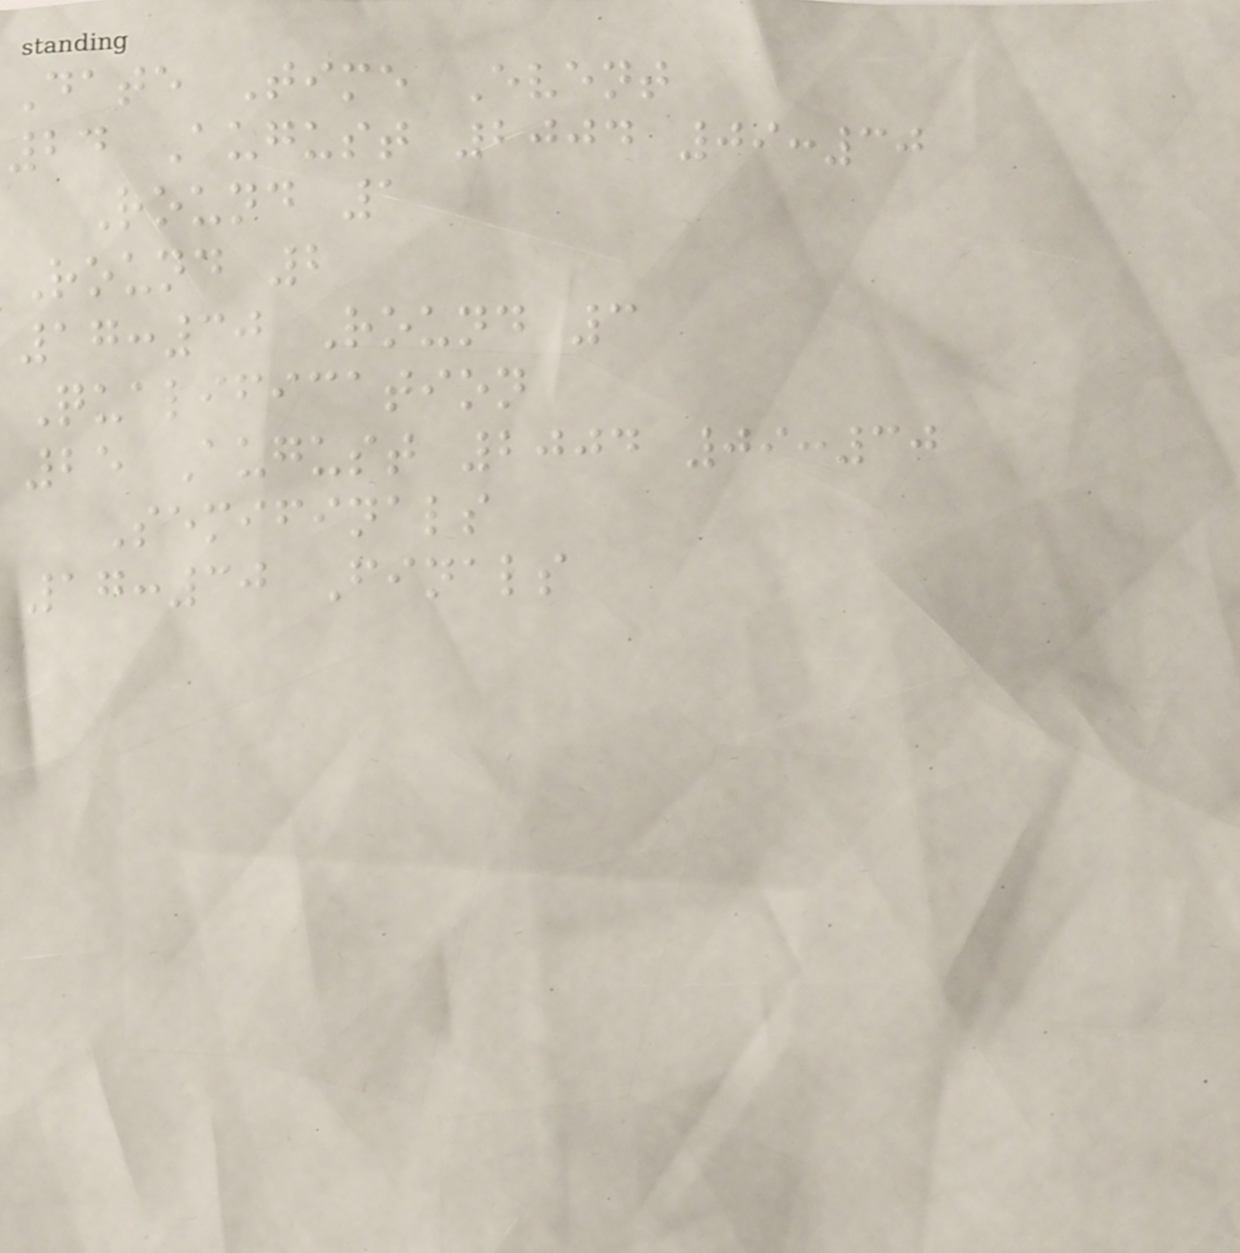Date Time Event
24 August 2004 09:30
Round 1
Round 2
17:30 Round 3
Qualification
25 August 2004 09:30
Semifinals
17:30 Finals
